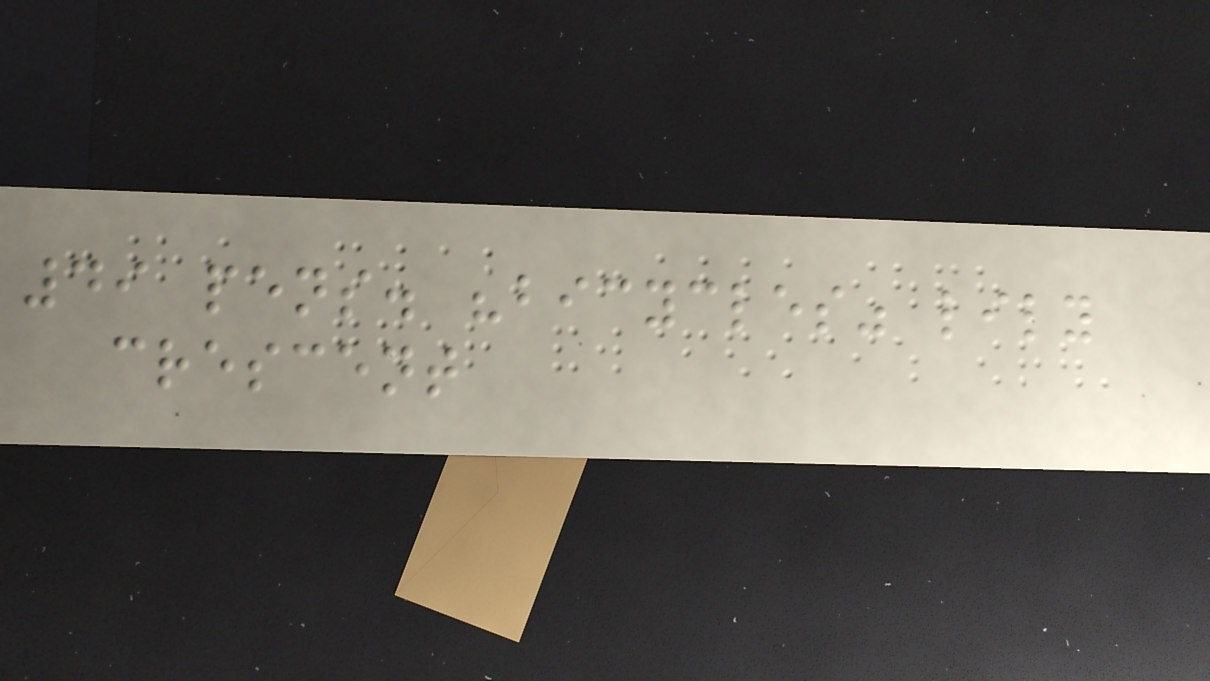49 pens. "bicycles" lily
crescent
